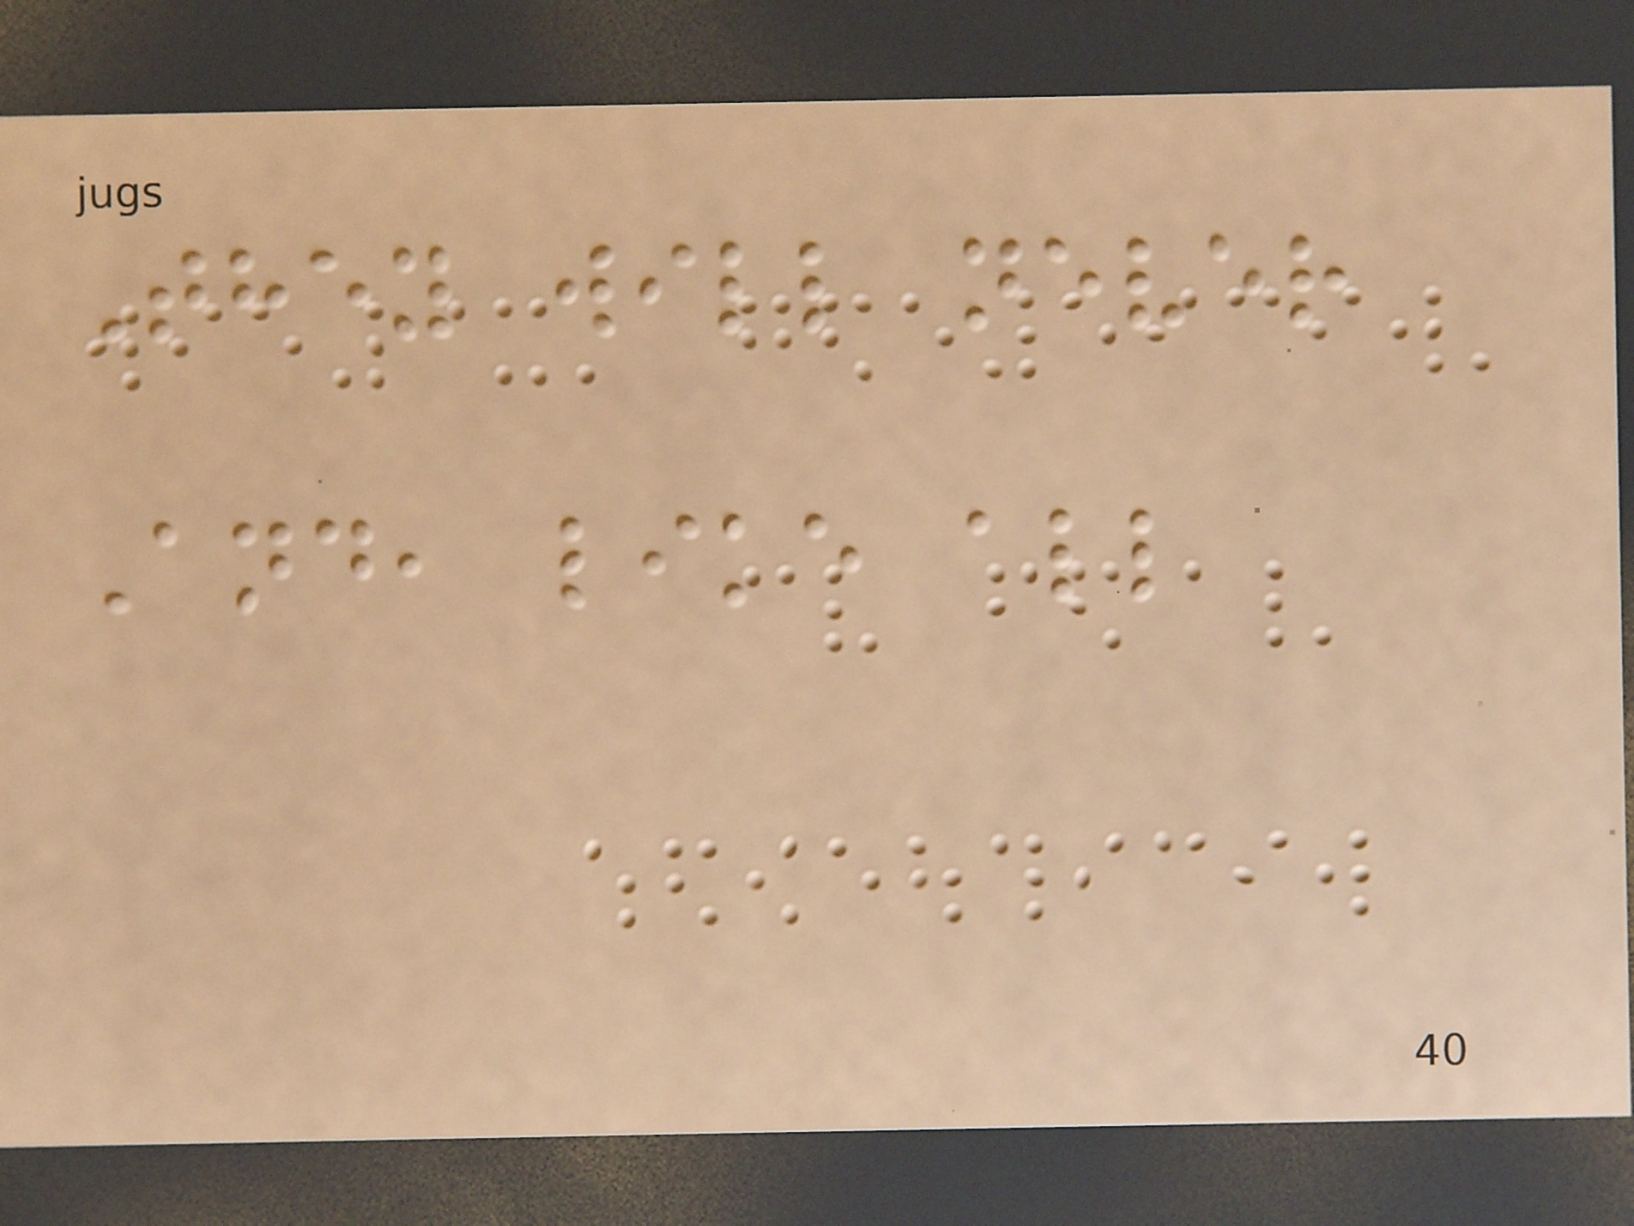They will never
And, like all
